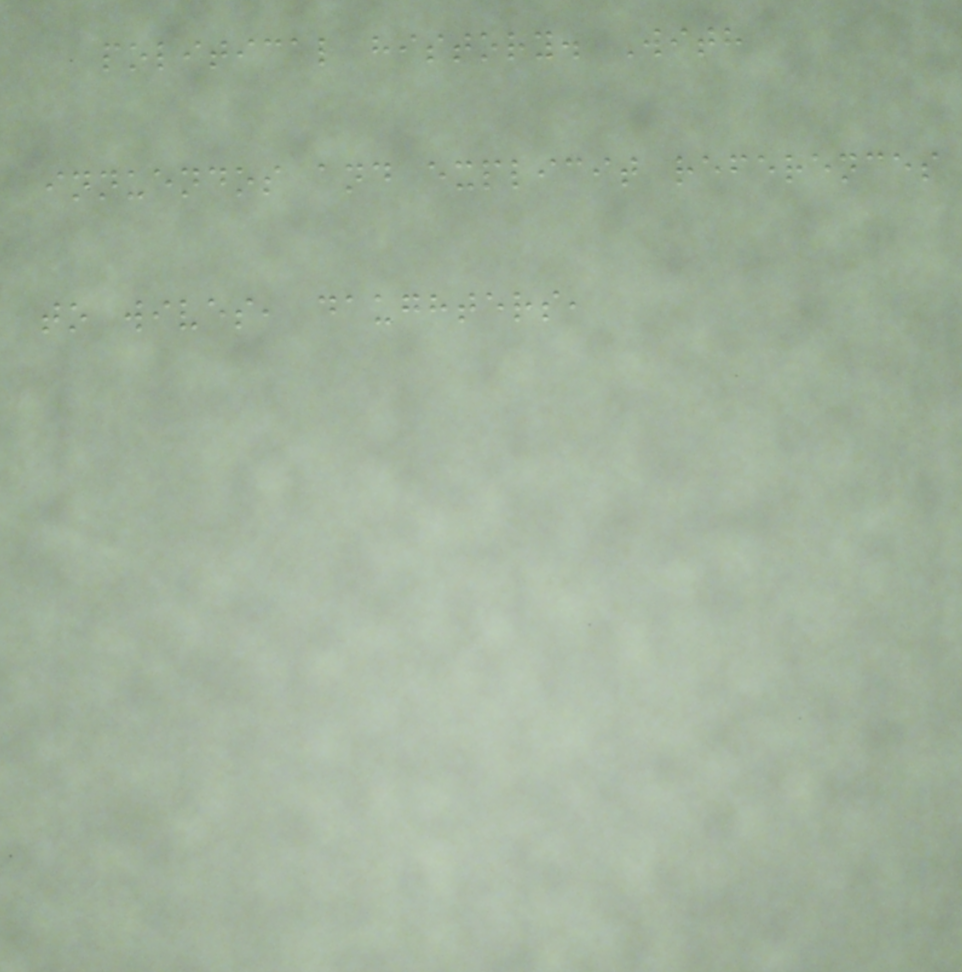political history. With
innuendos and explicit references
to wives, daughters,
